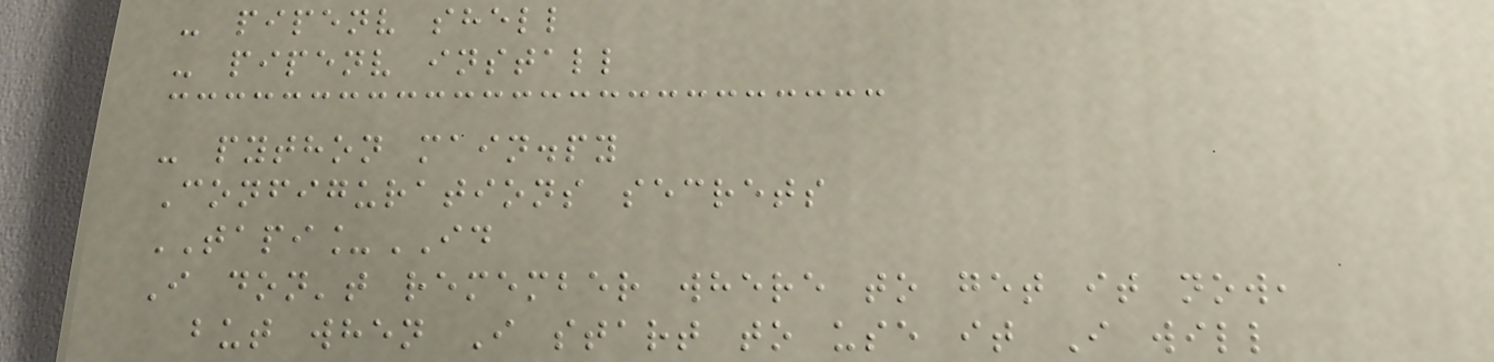- pipenv shell
- pipenv install
- python main.py
Configurations secrets
TAPI_ID
I don't remember where to get it now,
but when I start to use it I will
